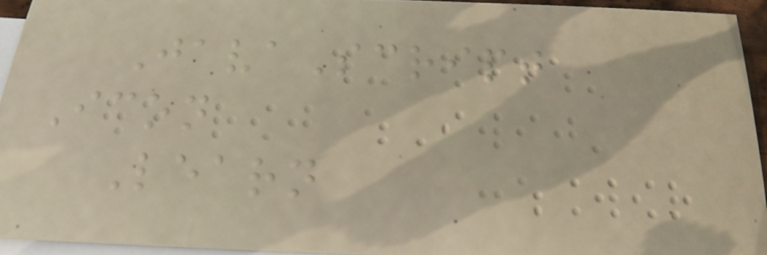JavaScript
Icon
Learn
